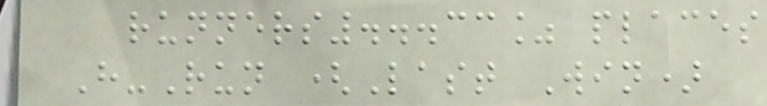runners...33% places
H-Run (Last Win)
